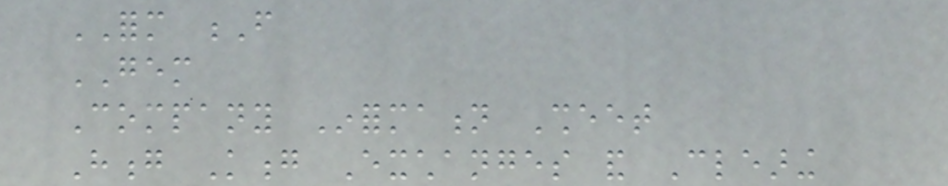FORM F
GEM
Company Information Sheet
Hong Kong Exchanges and Clearing
